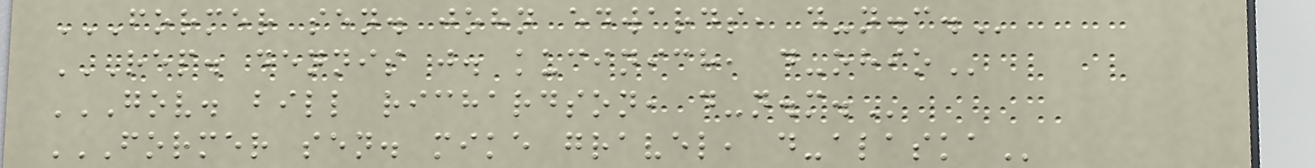FORMER SEN. JOHN EDWARDS, D-N.C.
REP. DENNIS J. KUCINICH, D-OHIO
GOV. BILL RICHARDSON, D-N.M.
FORMER SEN. MIKE GRAVEL, D-ALASKA
